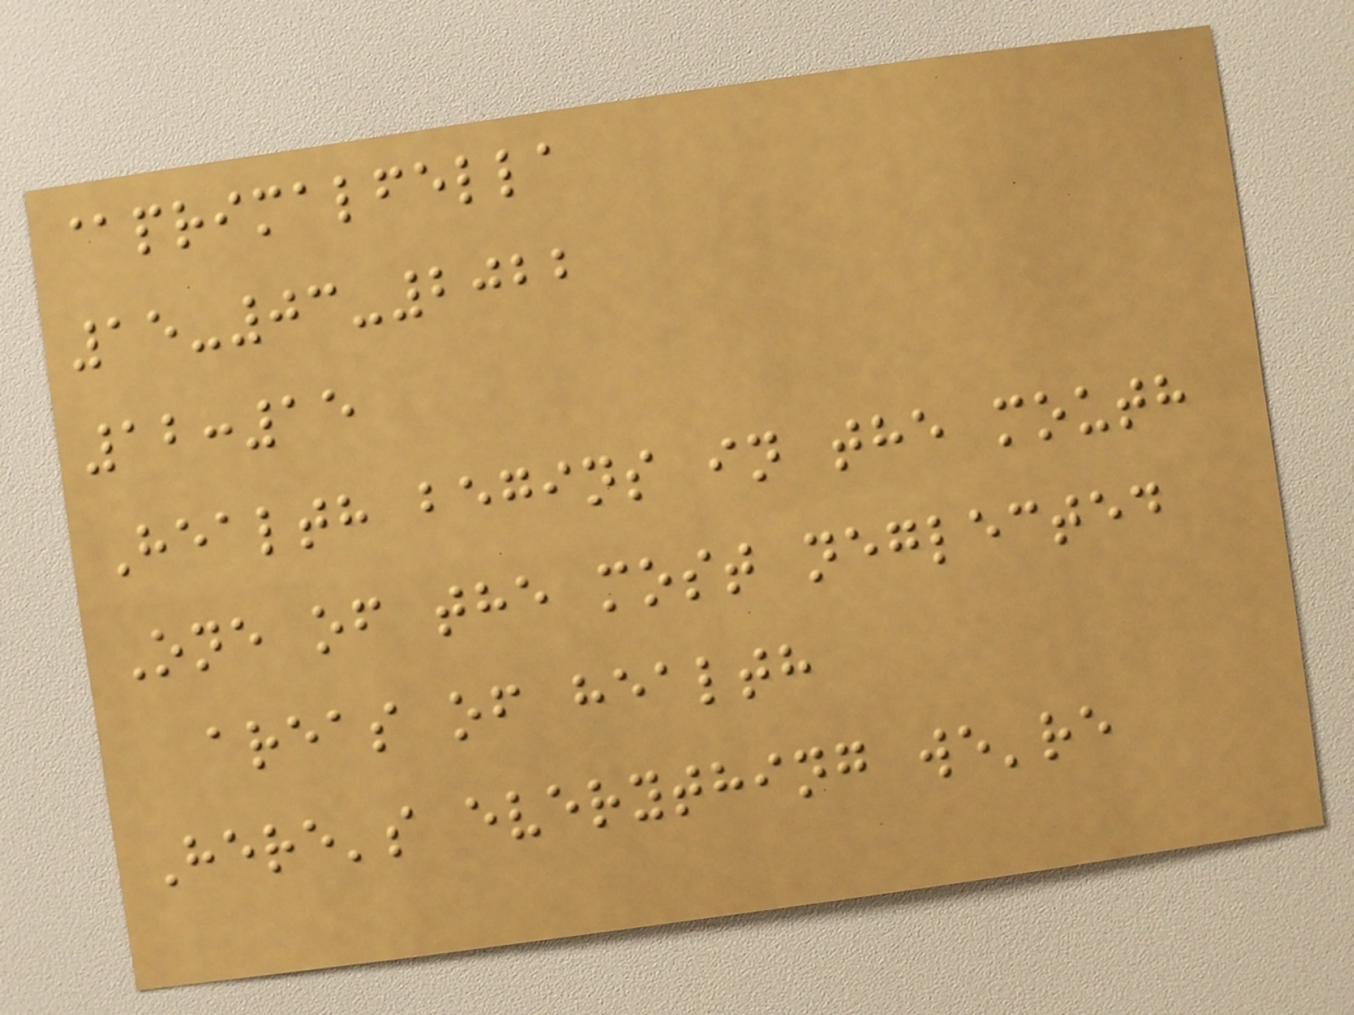@primalfella
15-03-2022
12:15
Health begins in the mouth
One of the most neglected
areas of health
Here's everything we're
